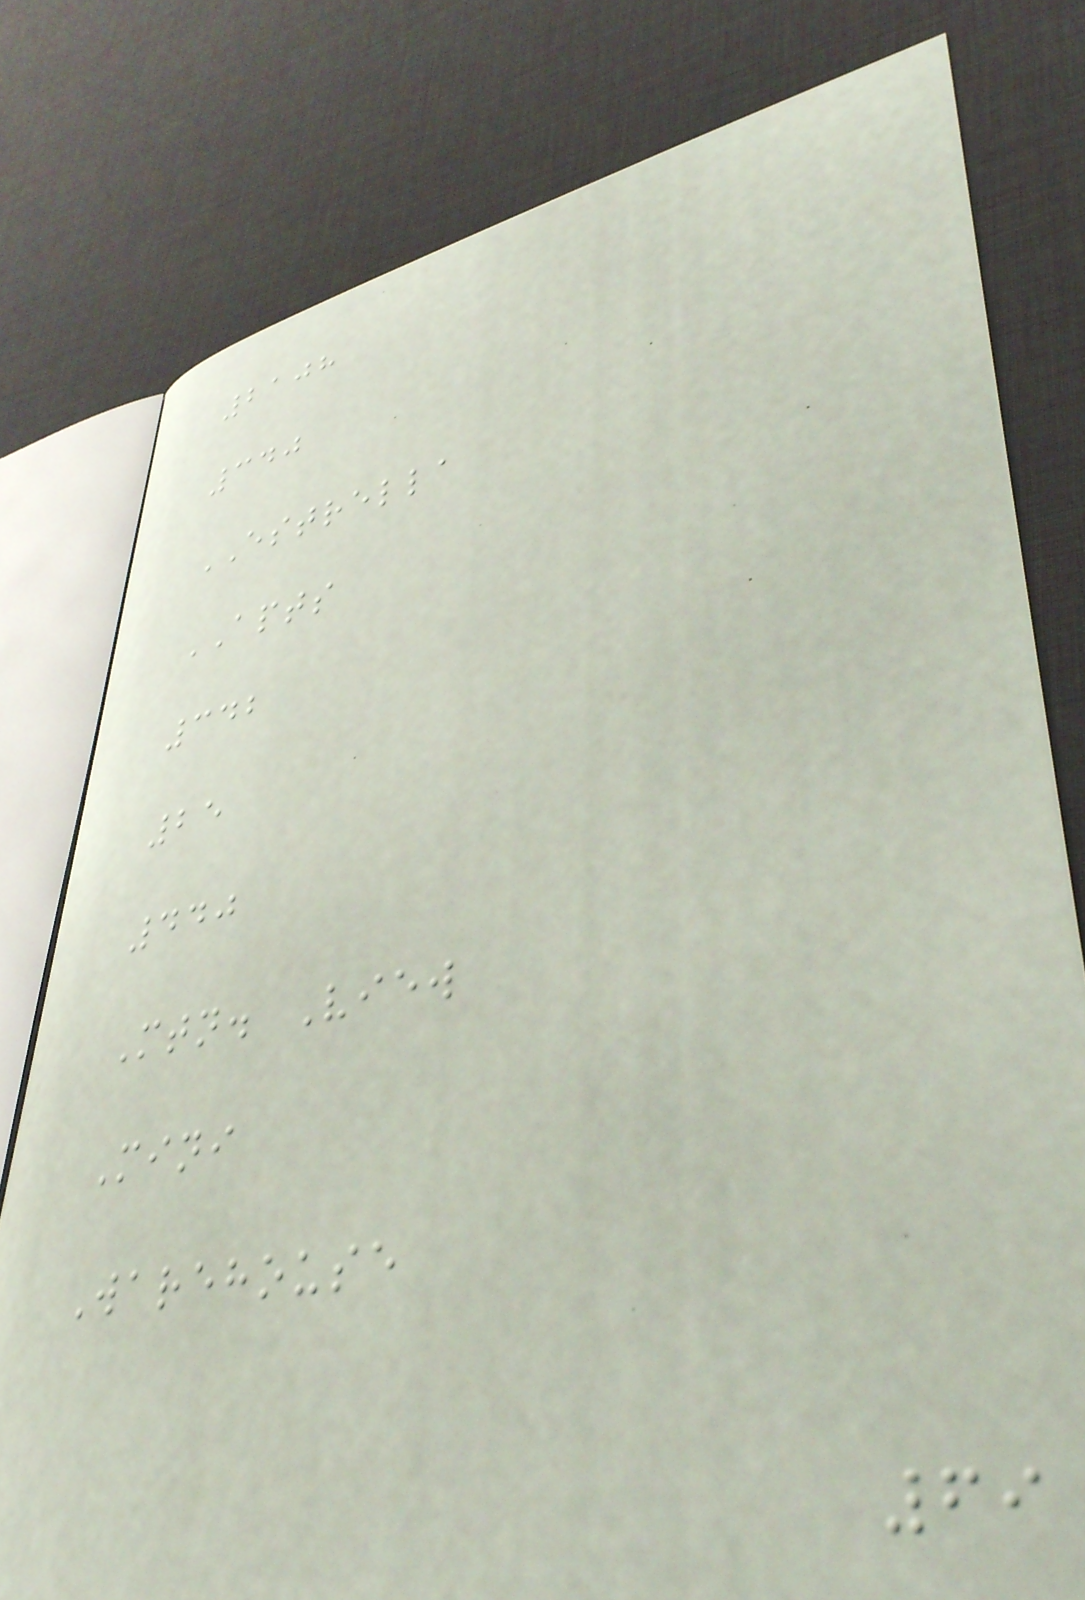2108
340
ESTRELLA
APTS
342
25
440
Mtn. View
Mini
Warehouse
69
